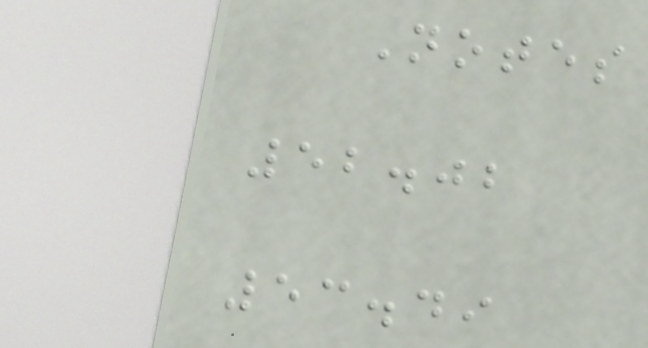Notes
52.02
53.49
